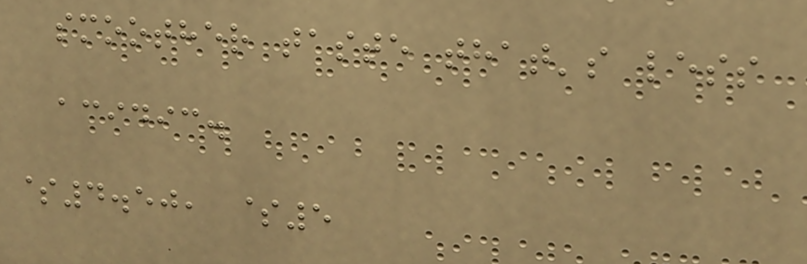smoother taste that's less
acidic.
$4.50, $5
